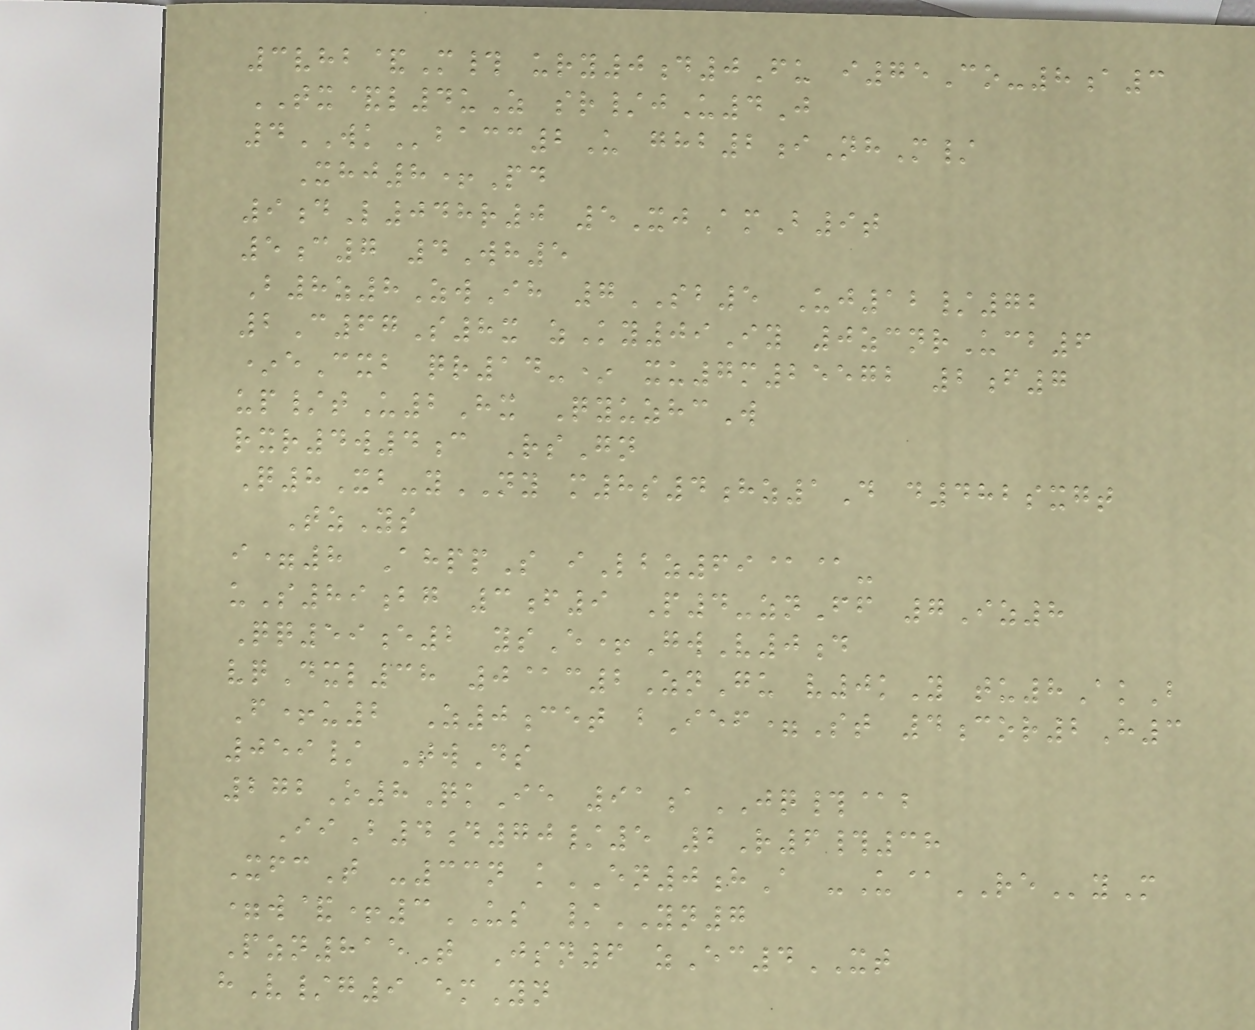3vhb&M# ury0d0Fu i75Co-8a3
TX&l4uZ sr/jU4J
4WKbacc2U ghb2iNhM/
Xhj8+Pd
9dL048r0 5XjAmB9t
5c7 4Wh5
B8z8ZwIh 7SB5 Uj12/72
2C67S8x zKy09Iy 0zcnrUcb6
*eCxb qr14-* xu7m25572 2f7
up/tU2Hx QyuzhcW
rxr4w4c RsGn
Q8Xb-yNY m8s4hz1D d482sxgt
TzYs
i=8 AhppS iLbz69@@-
uS89bg 3f9 P4-znFf 7Iz8
Qq59e2 ysE+GwV0d
vqDxl38 0@c2ZnGu v0kY tu8AkB
F+u2 Z0cet bIef=St 4cor2H3
059/ TwDs
272O8QkIe 91aJQ#@b
IiB4d70/5 2R6#38
XfcT -33n kEN0hA -U@REyM
=w&+3US /YN7
Pzn815T Jsn6 zEc4XT
hV/g9 emYn
